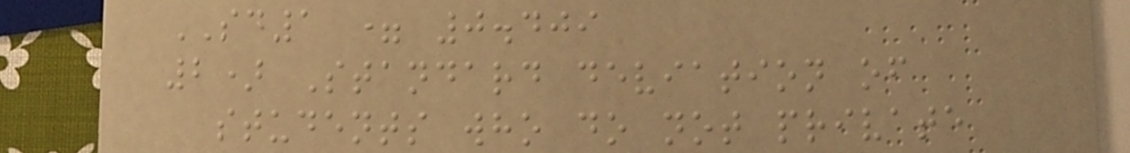SD1 = 0.409
2) Standard deviation of
students who do not private
